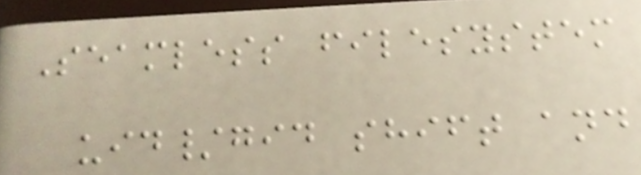Seamless filesystem
uid/gid shift and
